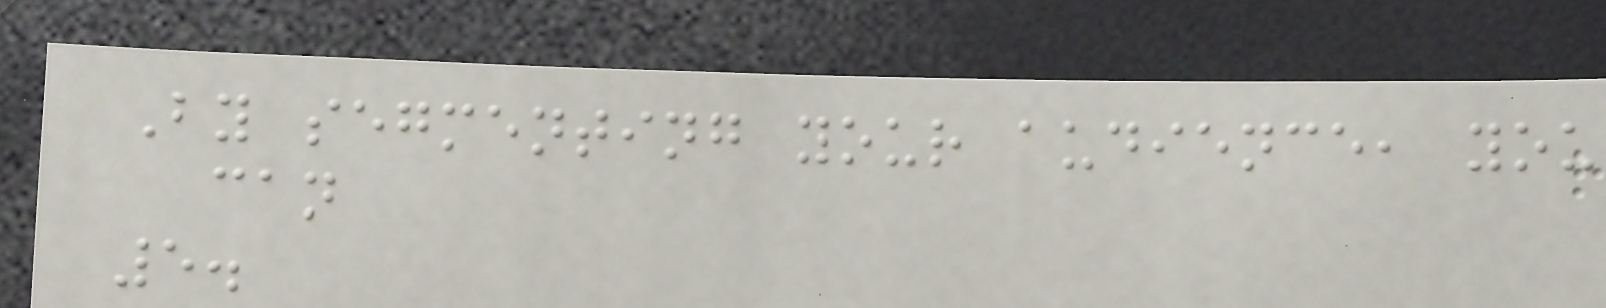By segmenting your audience, you
can
5.
